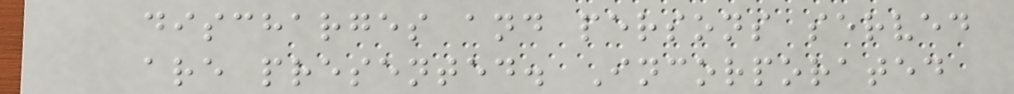discharges and persons served
are presented. Incorporated
